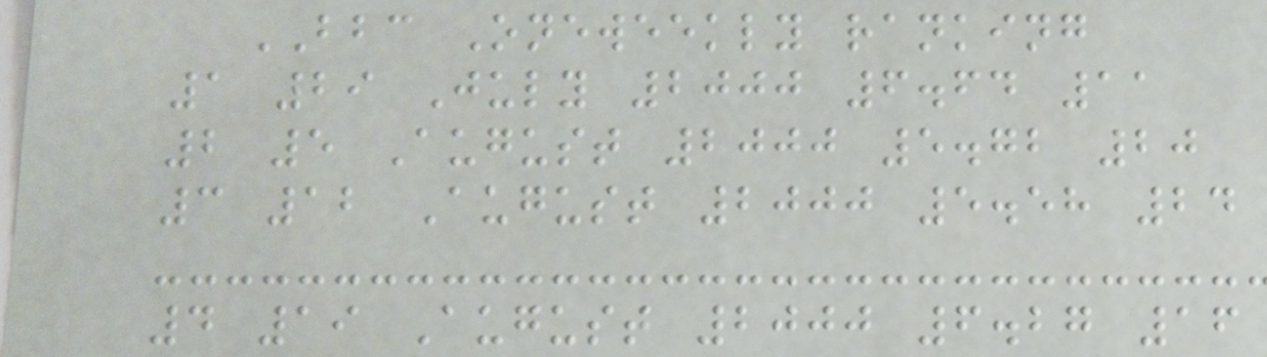BBC Oneweekly ranking
1 29 July 2000 6.64 11
2 5 August 2000 5.72 20
3 12 August 2000 5.58 24
4 19 August 2000 6.27 16
